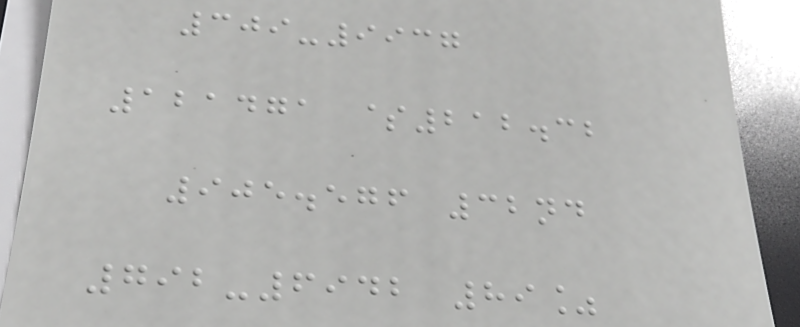309-9937
121471 $212.32
905.576 32nd
792-6942 89%
